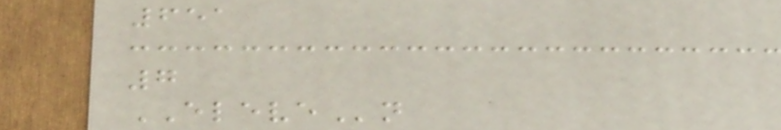651
7
ELEVEn
